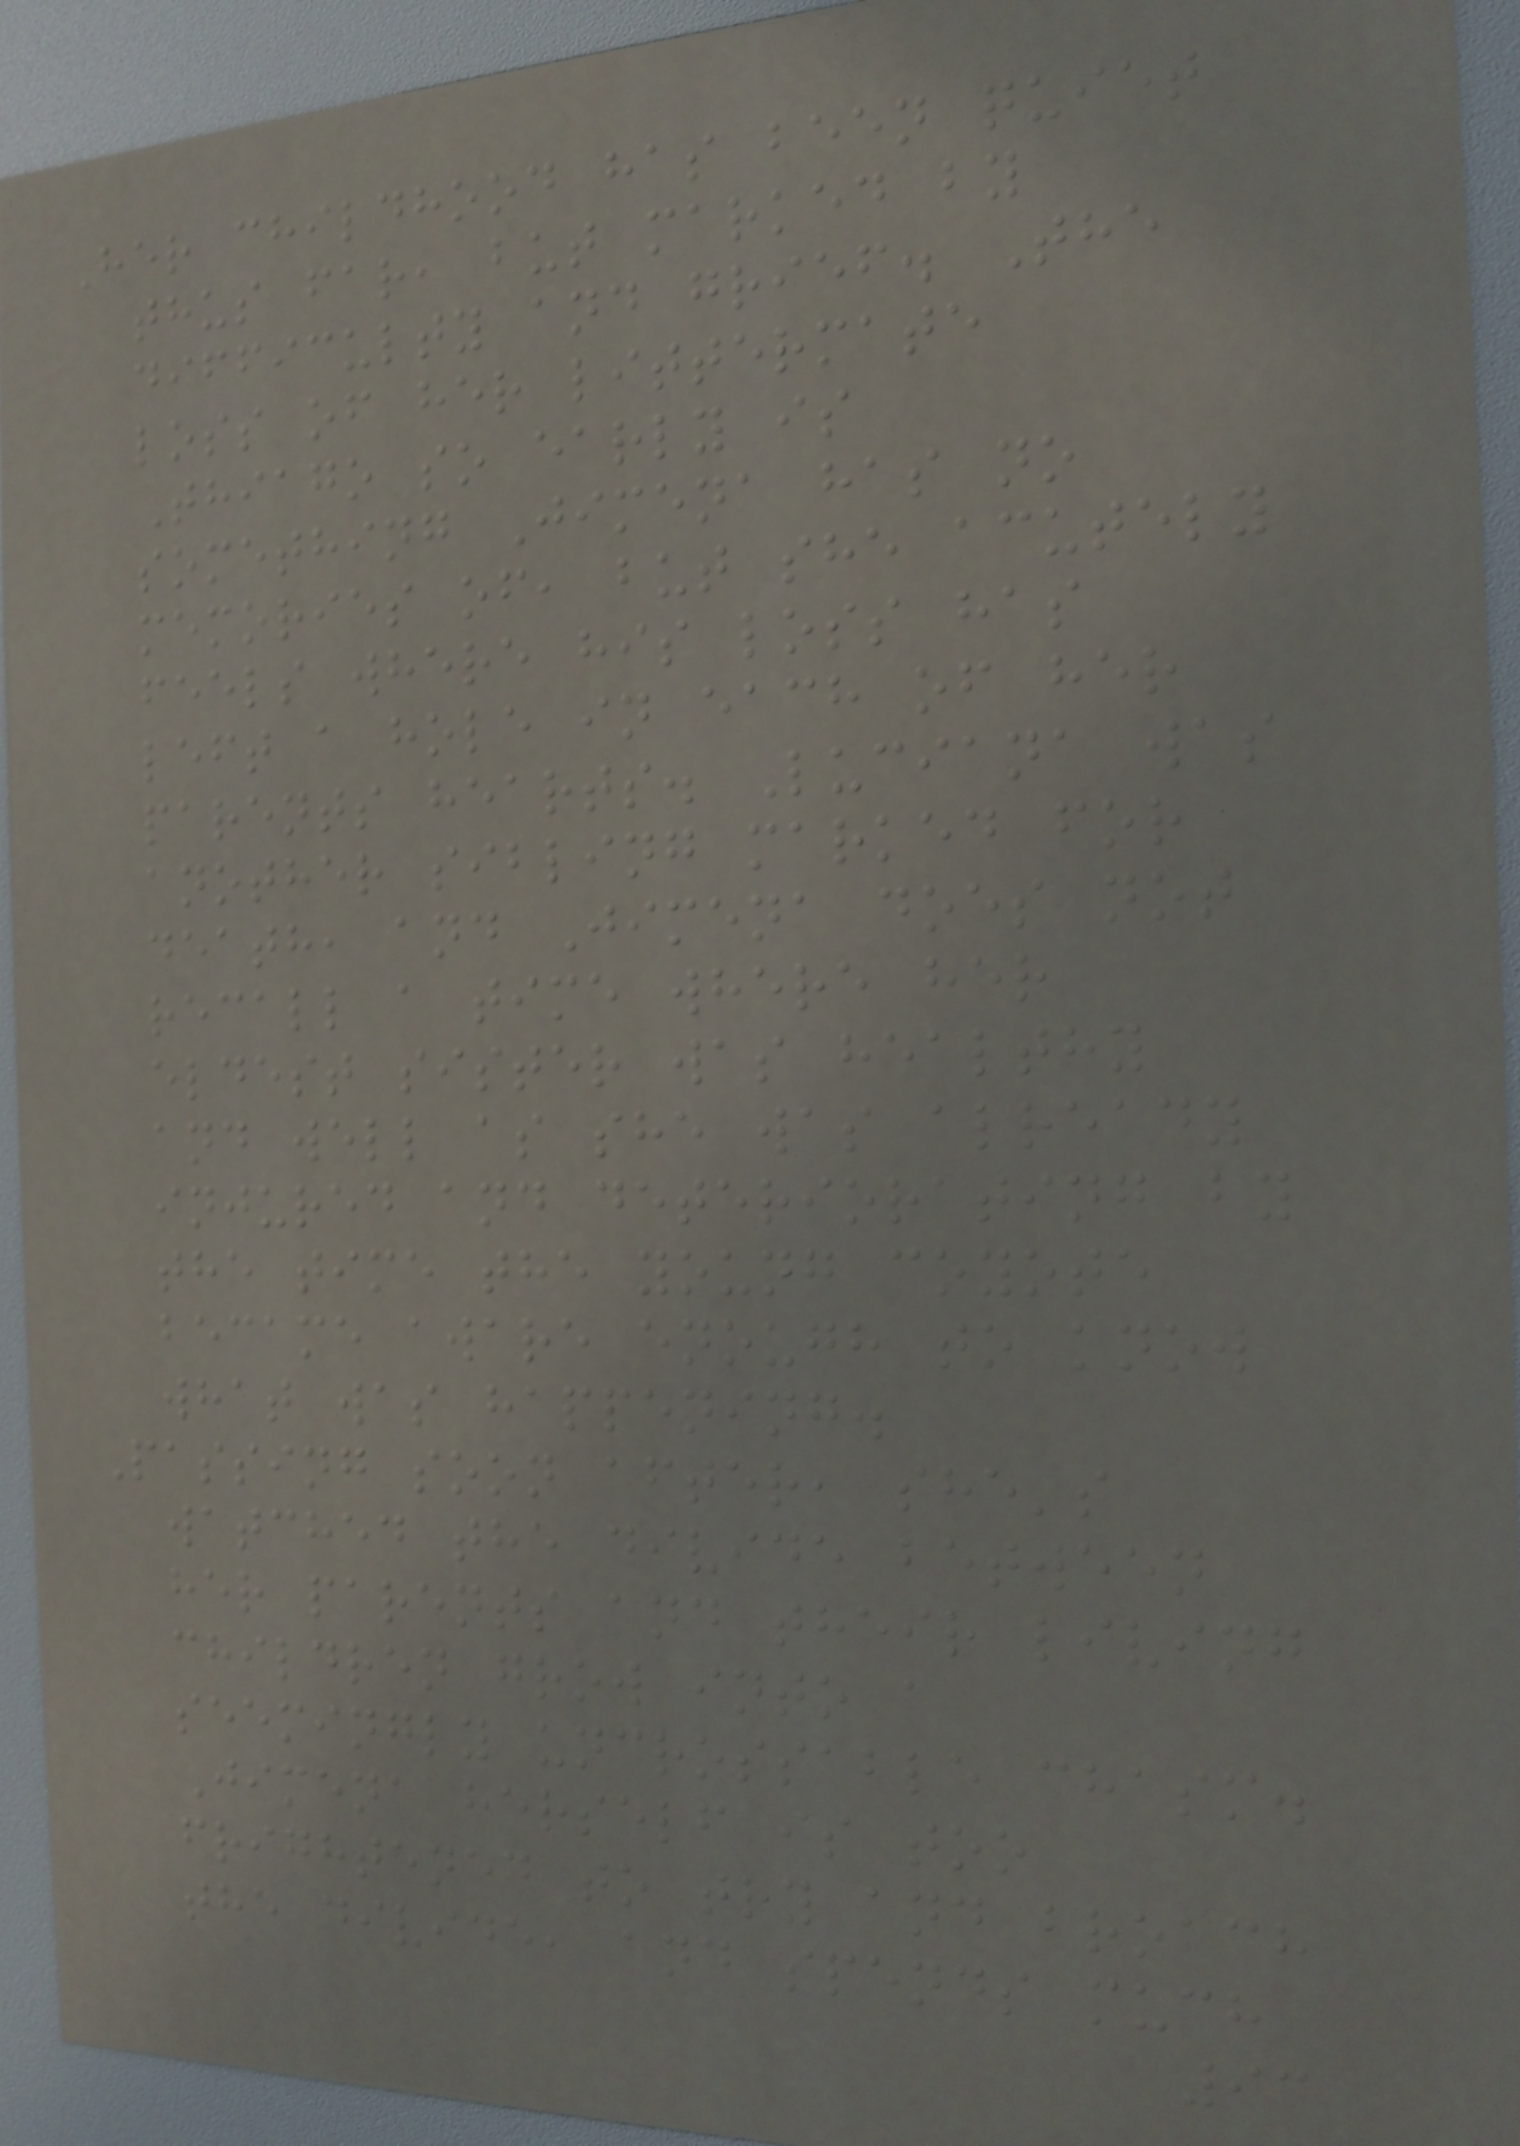Her childhood has been quiet
thus far, but marked by
difficulty and grief. The
loss of her littermate
Thiago so early is
something Jimena has no
memories of, but she acutely
feels where his loss has
left a hole in each of her
parents hearts. Luciana was
another sibling marked for
death, and Jimena does not
recall a time where her
eldest sister was healthy
and well as she was already
injured and deteriorating by
the time the young coyote
became aware enough to know
what was happening.
Passing soon after, she's
watched the divide between
her parents and their living
children grow into a
seemingly uncrossable chasm.
Jimena herself is too
frightened to try and broach
the divide, and spends much
93
